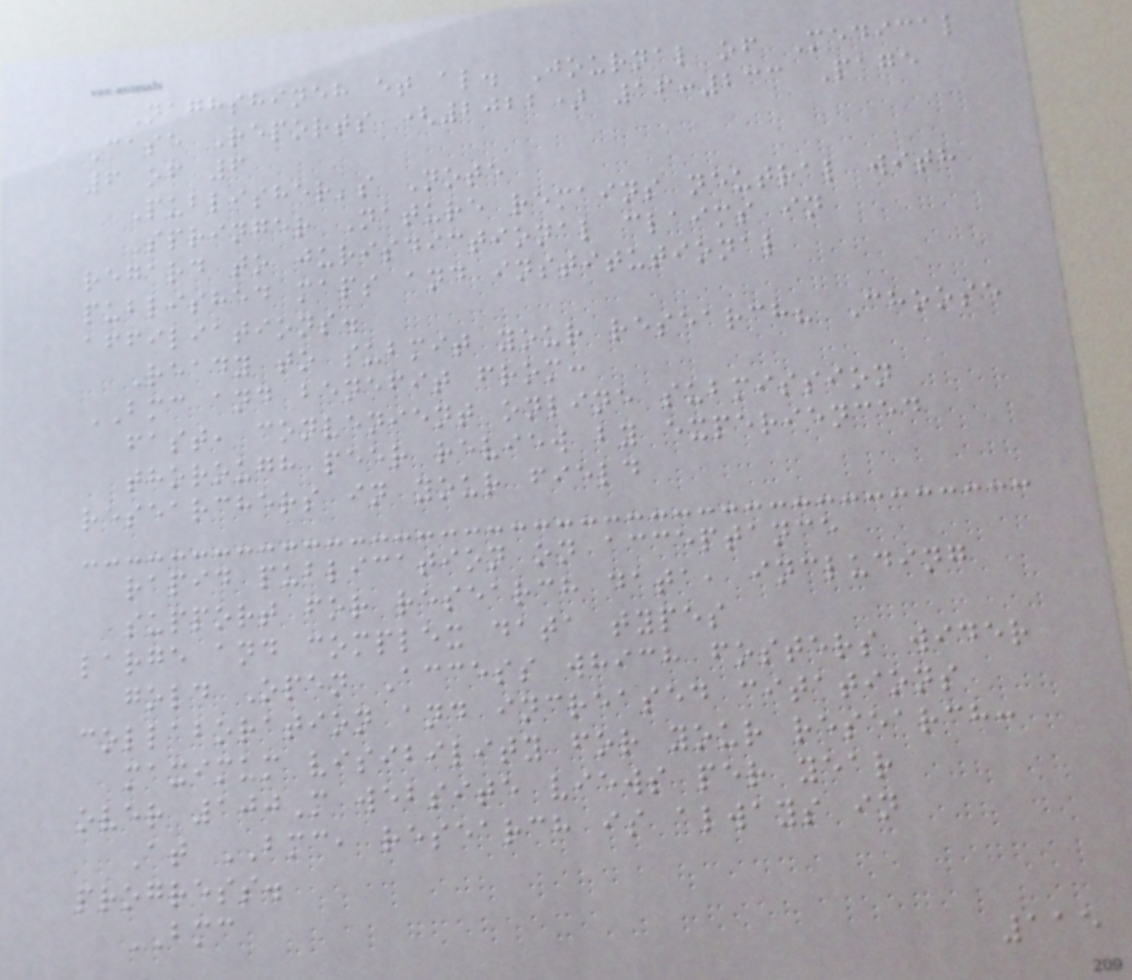Naghshineh et al. Journal of Medical
Case Reports (2022) 16:233 Page
6 of 6
Publisher's Note
Springer Nature remains neutral with
regard to jurisdictional claims in
published maps and institutional
affiliations.
Ready to submit your research? Choose
BMC and benefit from:
fast, convenient online submission
thorough peer review by experienced
researchers in your field
rapid publication on acceptance
support for research data, including
large and complex data types
gold Open Access which fosters wider
collaboration and increased citations
maximum visibility for your research:
over 100M website views per year
At BMC, research is always in
progress.
BMC
115
